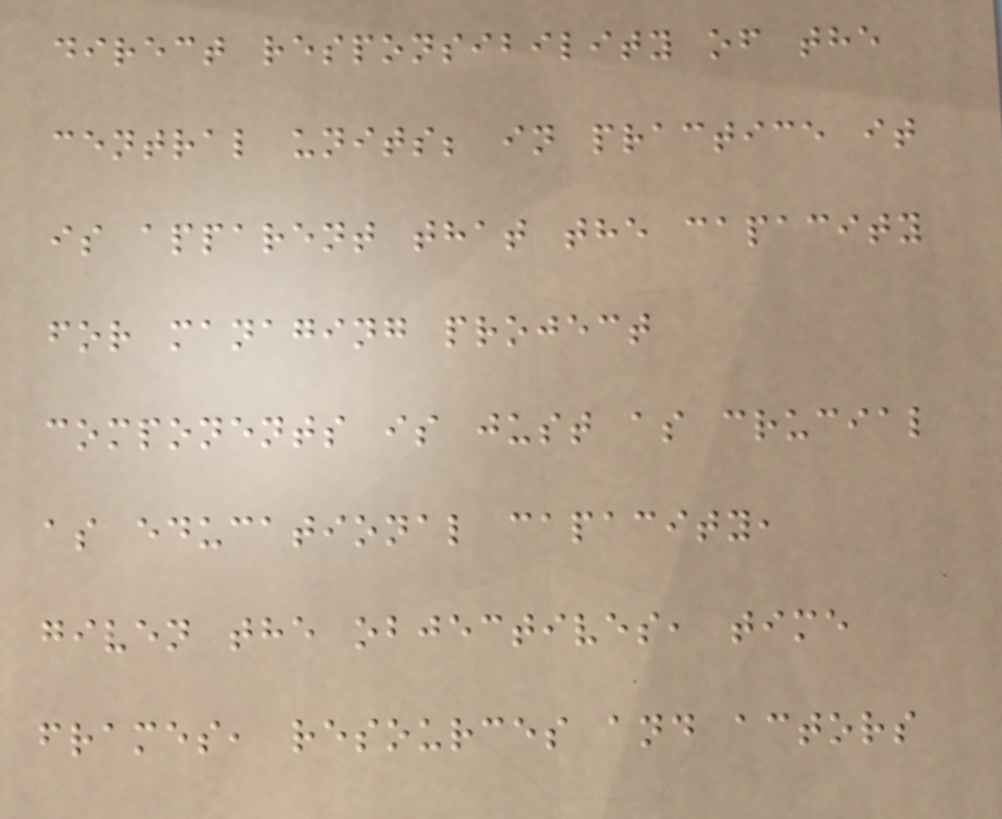direct responsibility of the
central units; in practice it
is apparent that the capacity
for managing project
components is just as crucial
as educational capacity,
given the objectives, time
frames, resources and actors
